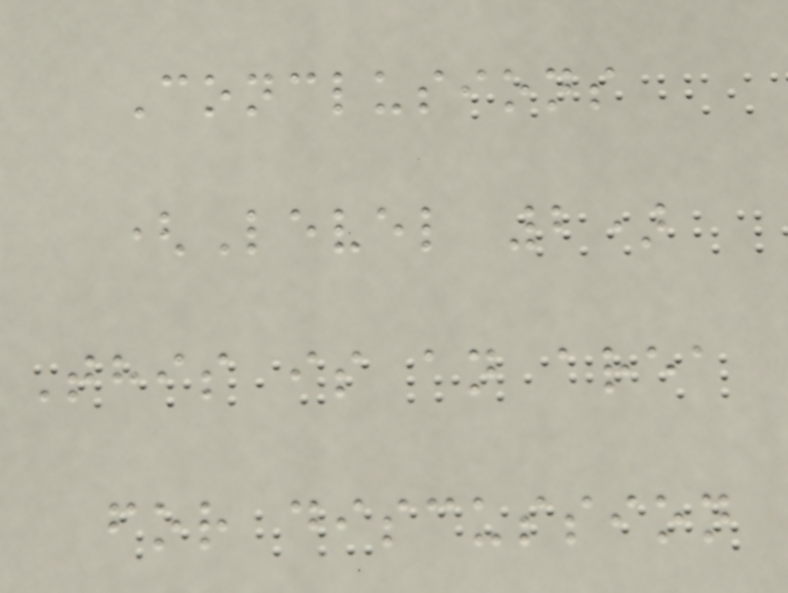Conclusions
(Level 2)
This is an area
for discussion
